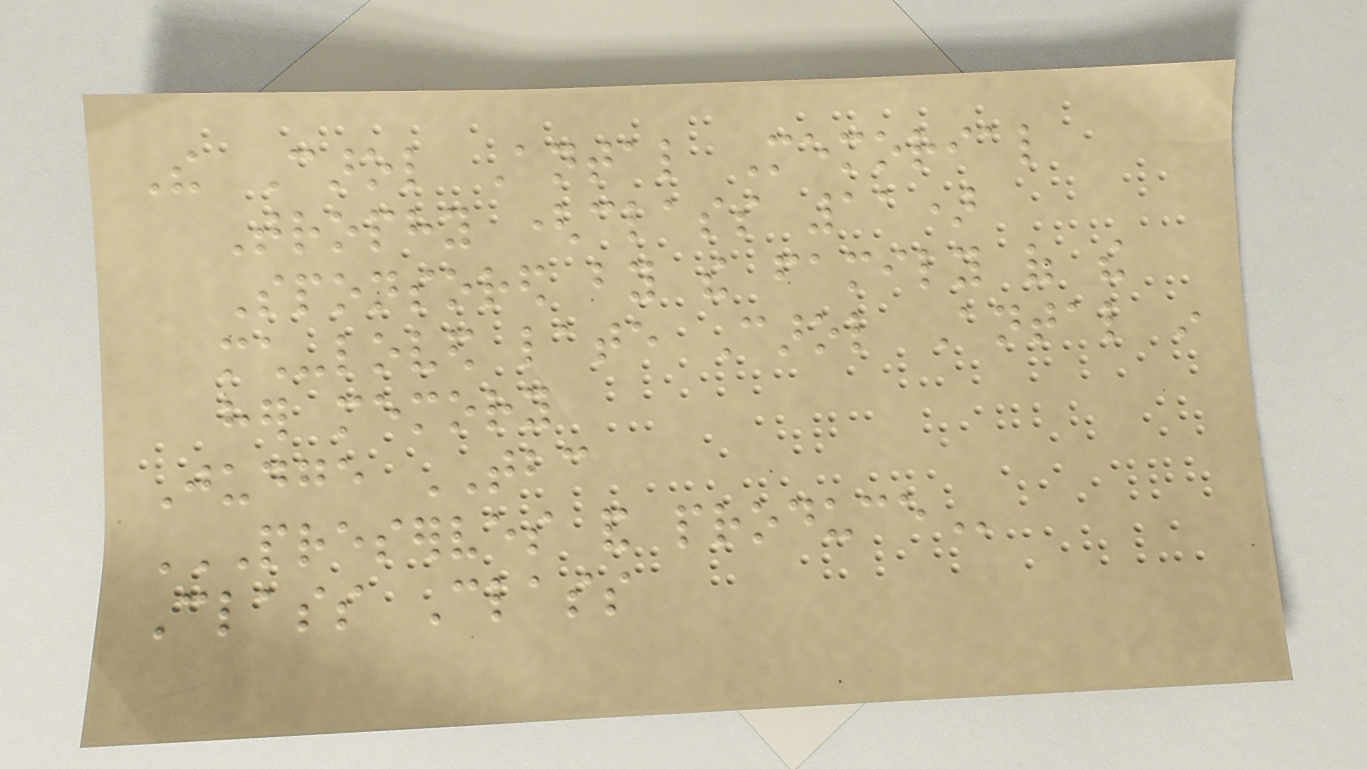The Carol Antal Memorial
Trophy (class 11)
Sponsored by the family of the
much-loved late Carol Antal in
her memory
Judge TBC
PRESERVES AND PRODUCE
Class Class
